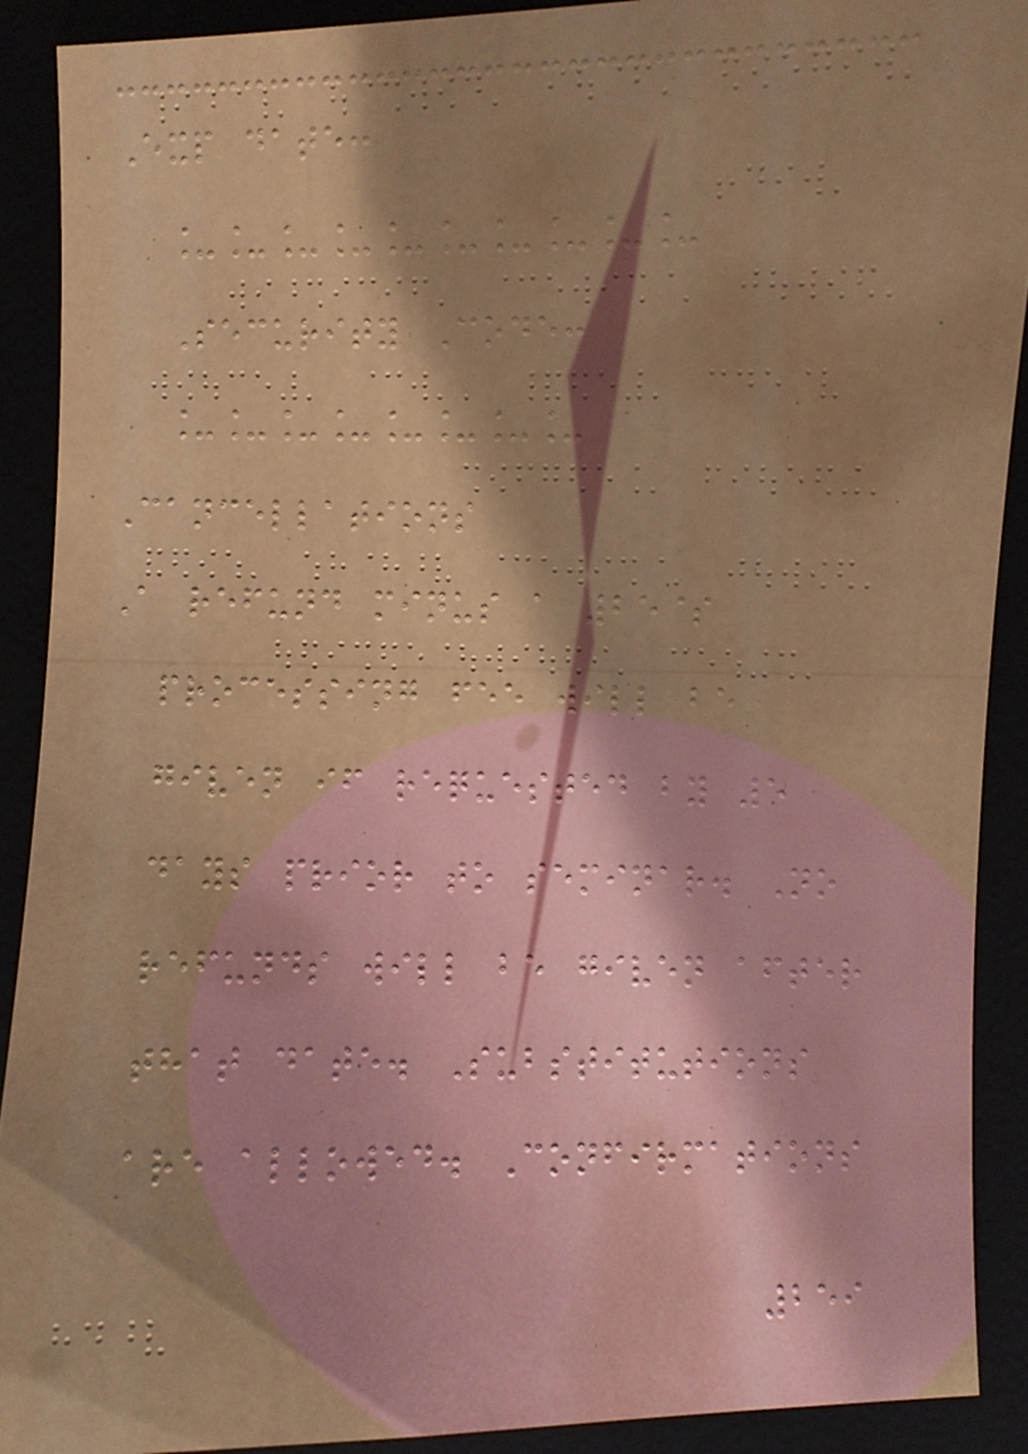Exp date:
__________
Security Code:
________
Cancellations
A refund minus a 25$
processing fee will be
given if requested by 5
days prior to seminar. No
refunds will be given after
that date. Substitutions
are allowed. Confirmations
259
